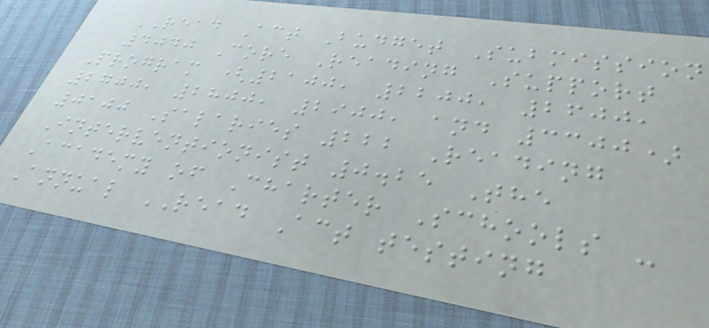READ Act Budget Submission
4040 Core Reading Support
Program (2100, 2200, 2600,
2700, 2800, 2900, and 3300)
0100 Salaries 222 Reading
Interventionist 0.25 The
Academy of Charter Schools -
Annual READ Act testing
